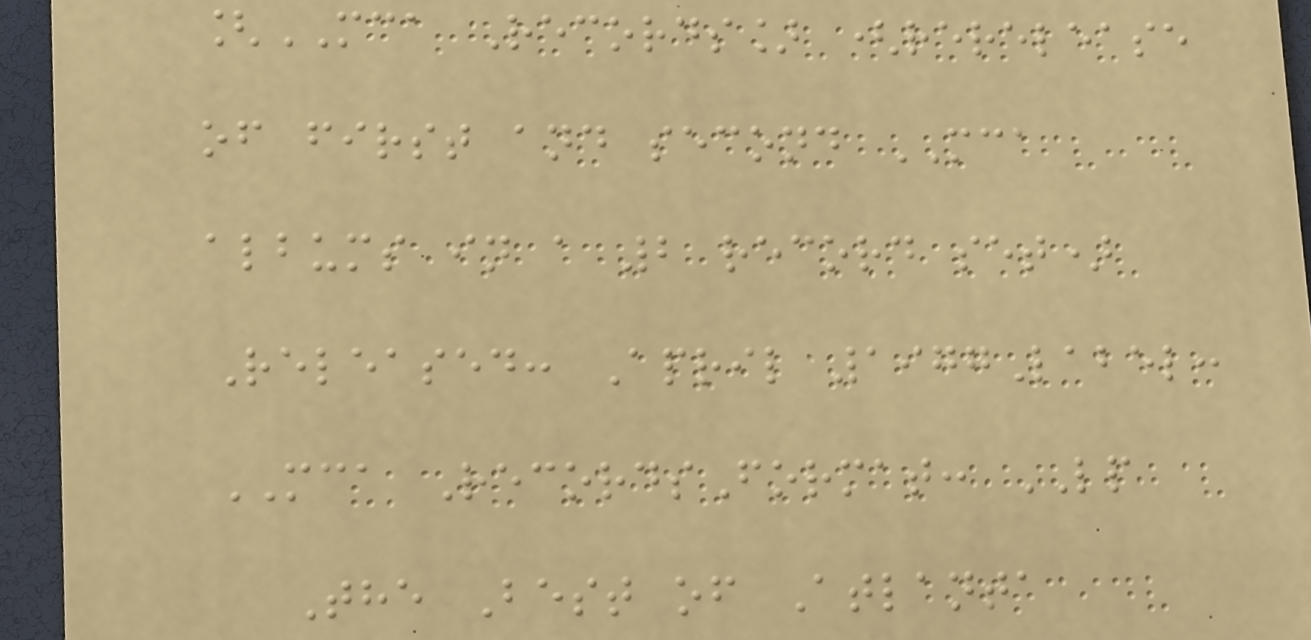[MCA Records] (rerelease
of first and second MCA
albums in a 2 record set)
Released: April 1977Label:
MCA RecordsFormat: LP
The Best of Atlanta
